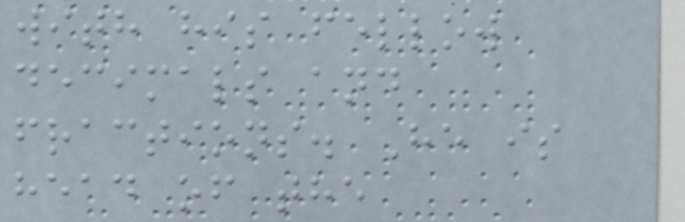with his fellow
decimals and
fractions. He is
head of the
